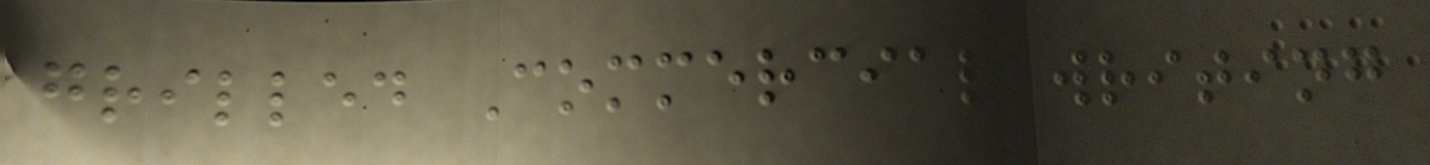grilled Commercial writing
